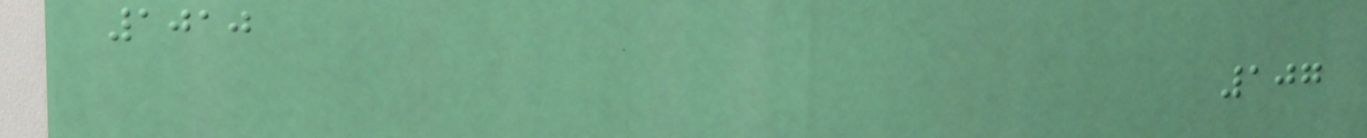1010
107
